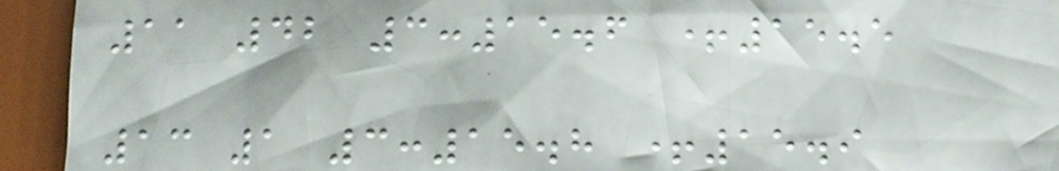11 42 3:15.6 +15.5
13 1 3:15.8 +15.9
